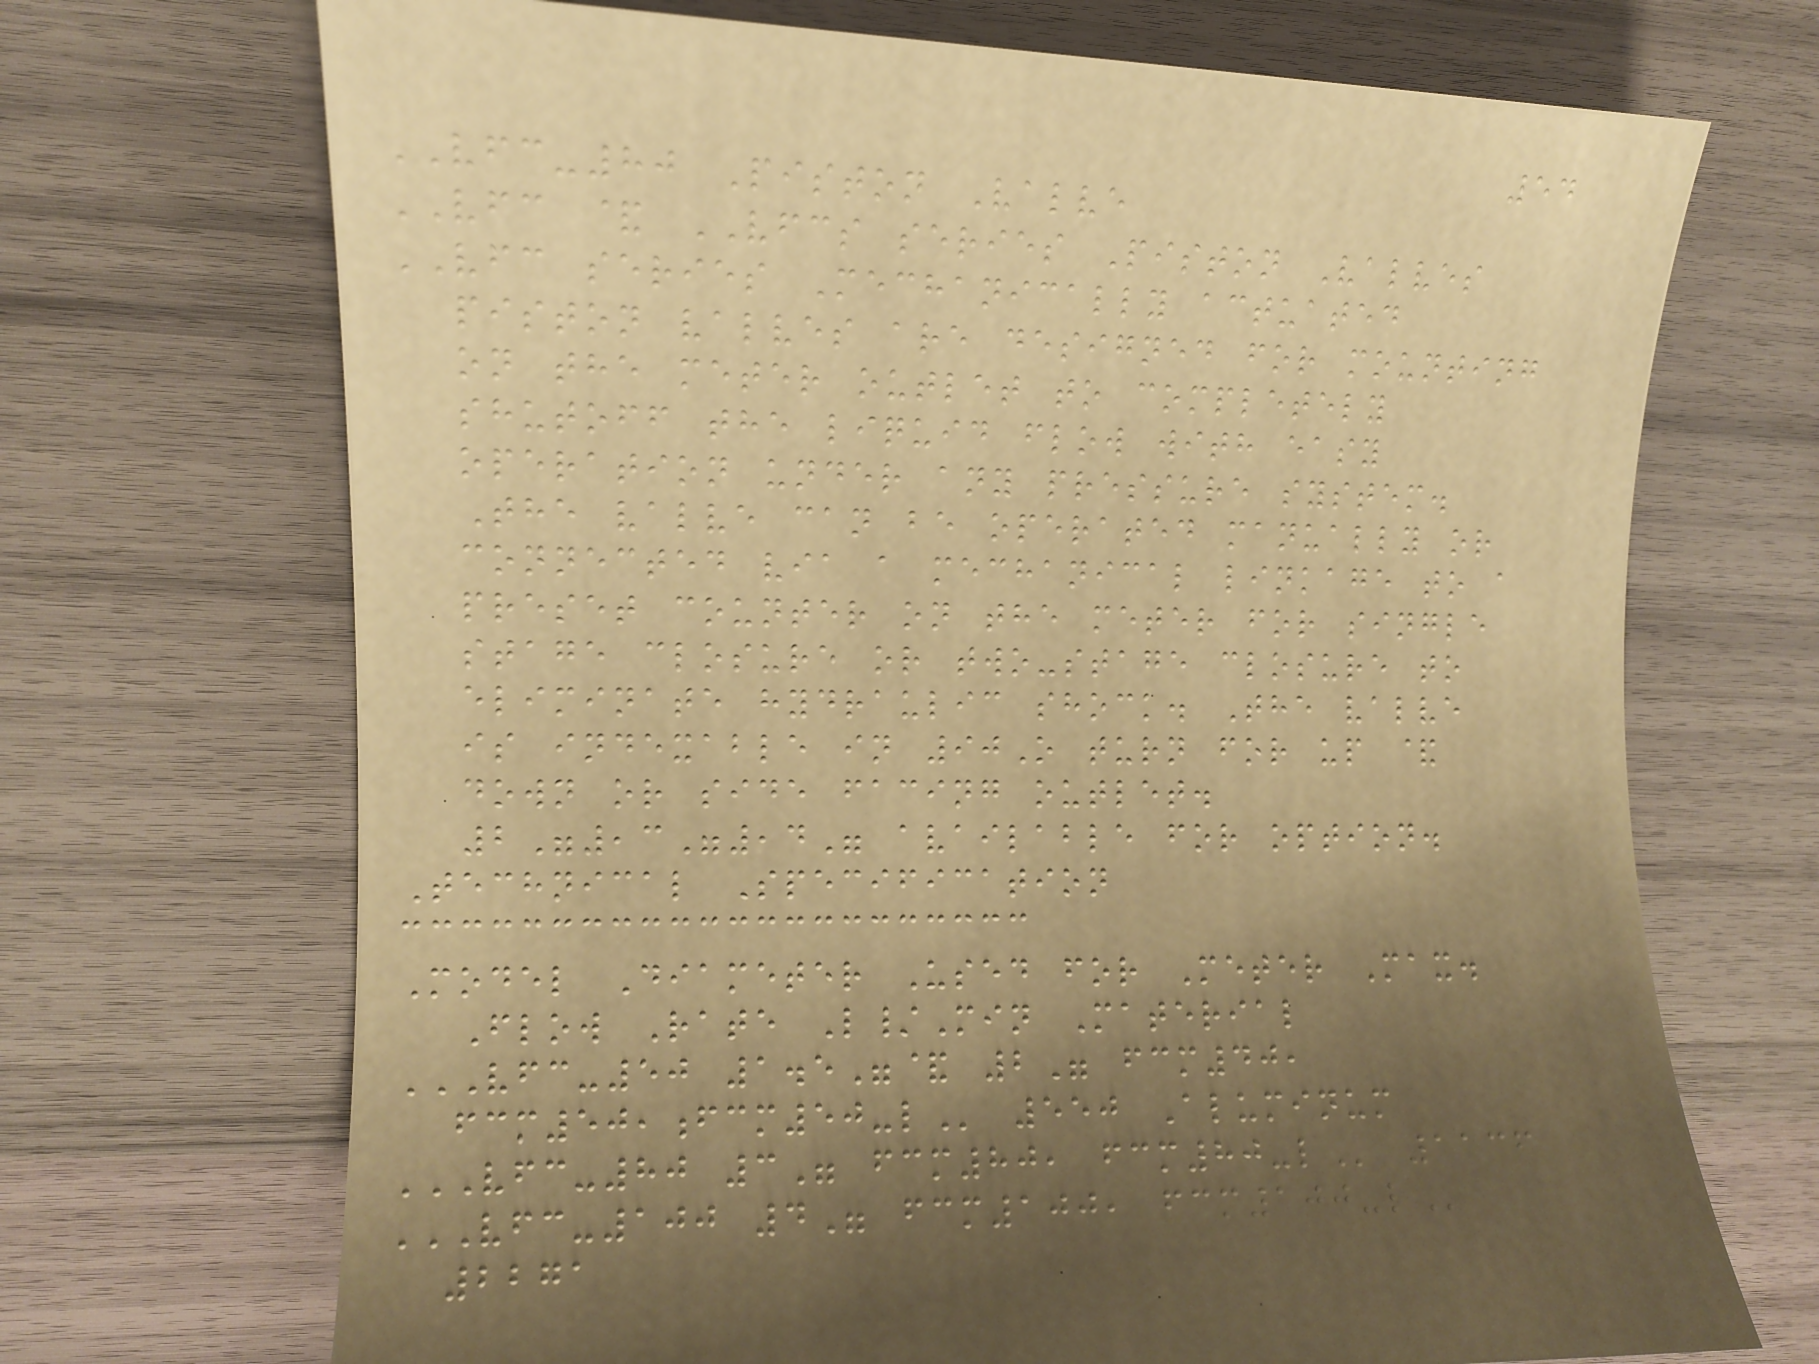54
VFC-80 Piston Valve
VFC & VFCS series Piston Valves
VFC series Mechanically actuated
piston valves are designed for mounting
on the meter outlet to completely
shutoff the liquid flow with easy
operation under any pressure system.
The valve can be operated manually or
connected via a mechanical linkage to a
preset counter on the meter for single
stage closure or two-stage closure to
eliminate hydraulic shock. The valve
is indexable in 90O turn for up &
down or side facing outlet.
2",3",4" available for option.
Technical Specification
Model Diameter Used for Meter Max.
Flow Rate L/Min Material
VFC-50 1.5"& 2" FCM40,
FCM50,FCM50-L 550 Aluminum
VFC-80 3" FCM80, FCM80-L 1136
VFC-100 4" FCM100, FCM100-L
2271
